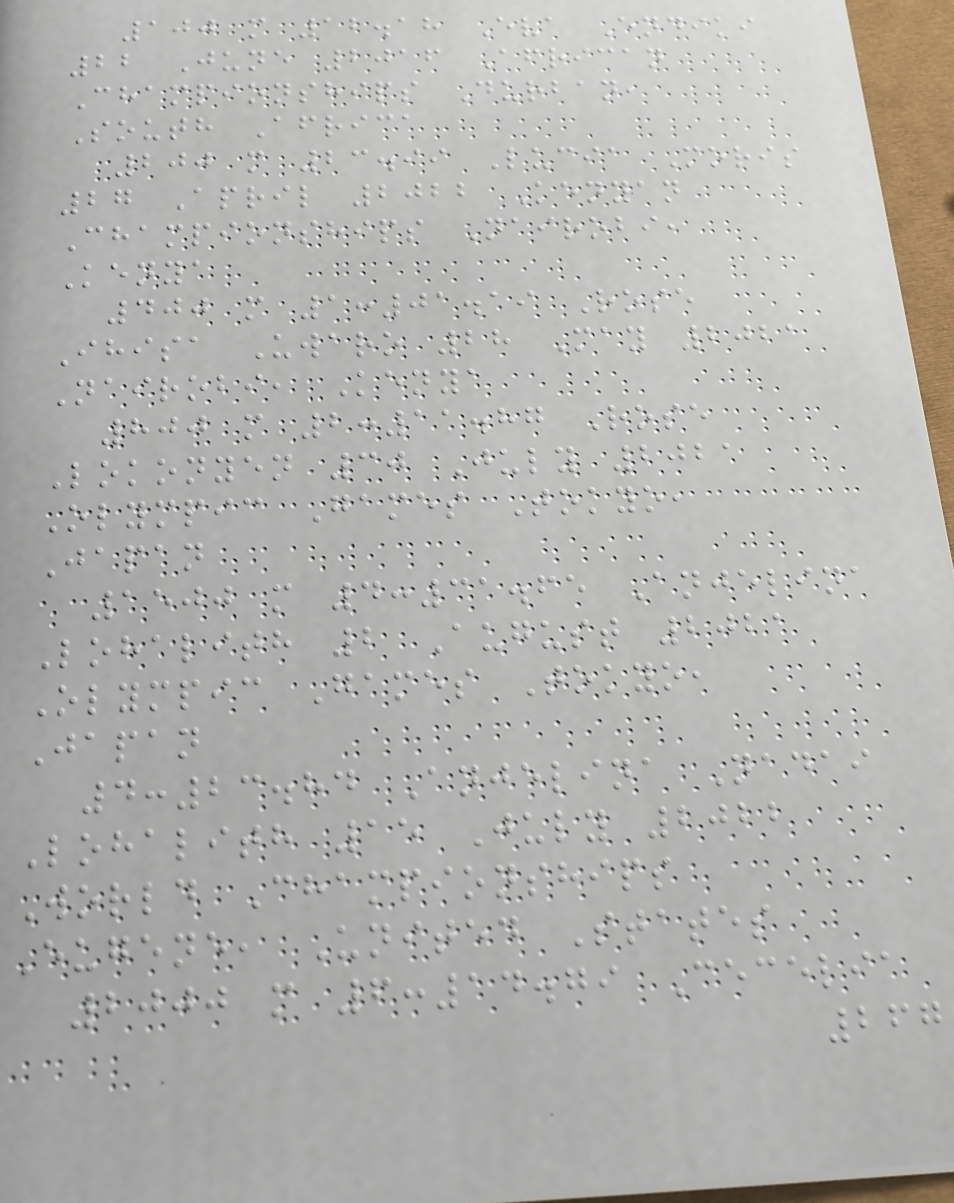100 m 12.18 Eva Endiki
22 June 2016 African
Championships Durban,
South Africa
200 m 23.99 Lucia Moris
27 April 2022 Kenyan
Championships Nairobi,
Kenya
400 m 1:01.19 Rose
Ihisa Uwaro 28 May 2021
Nairobi, Kenya
800 m 2:11.87 Rose
Lokonyen 30 July 2021
Olympic Games Tokyo,
Japan
1500 m 4:31.65 Anjelina
Lohalith 2 August 2021
Olympic Games Tokyo,
Japan
4:23.84 Anjelina Nadai
Lohalith 15 July 2022
World Championships
Eugene, United States
2000 m 6:14.79 Cecelia
267
